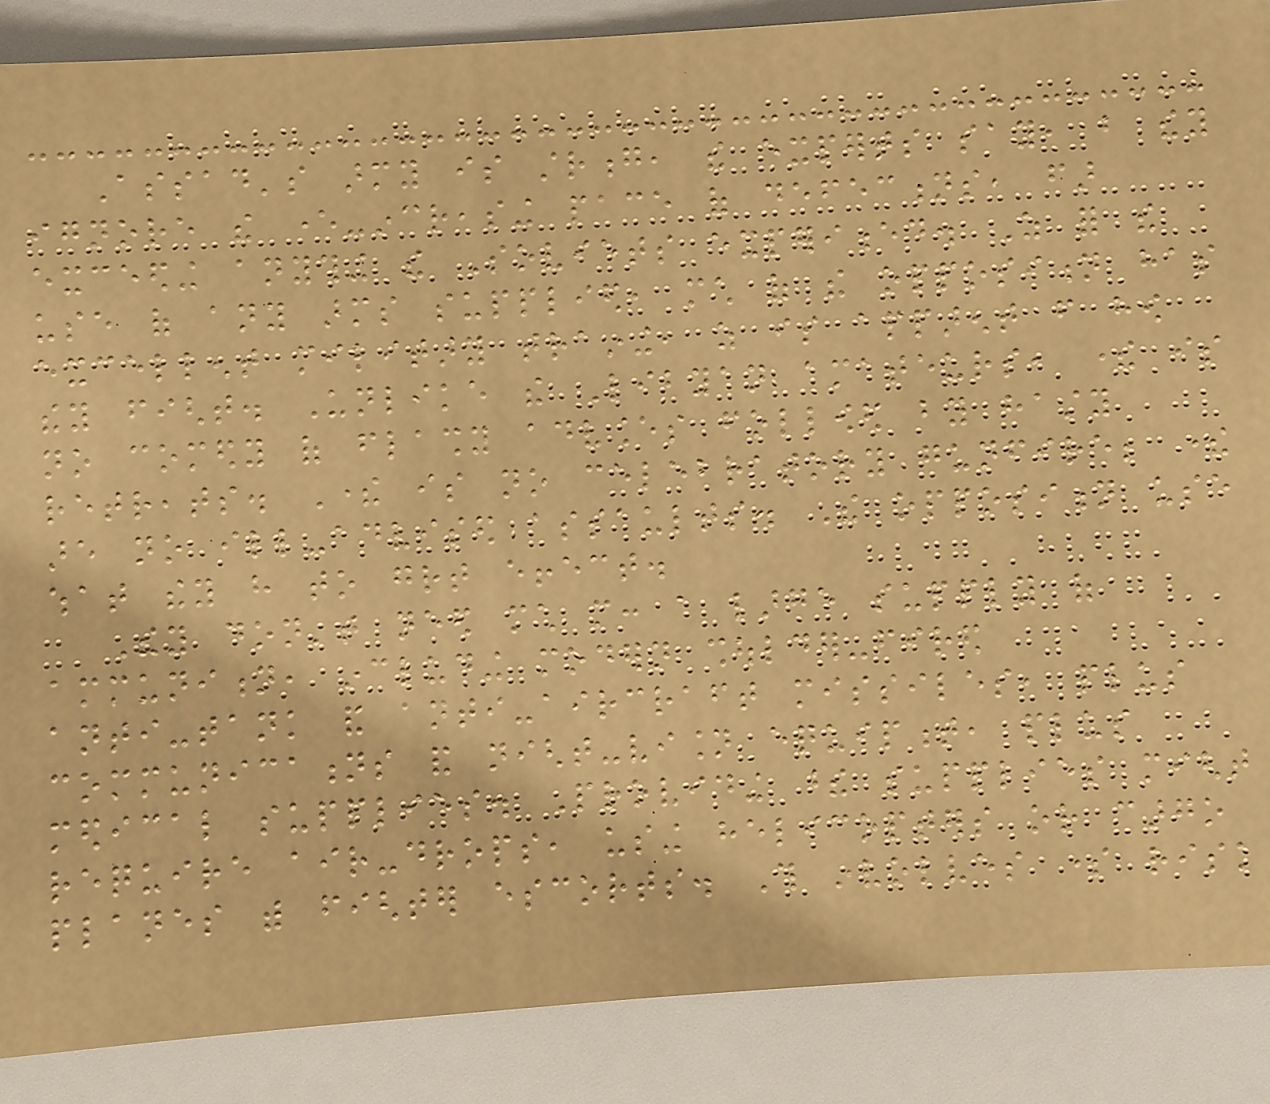Assad's army is strong, the experts say, but they
ignore the ever-increasing pace of defections, far
exceeding anything the Soviets experienced. As for the
use of any arms supplied, much of the opposition has
excellent military training, as is apparent from how
they fight. Unlike the Libyan amateurs, there is
no comedy of flashy advances followed by hasty
retreats. There is no celebratory gunfire; there
are no ill-advised assaults. The opposition use
what they have to great effect.
They don't need much more: a large supply of
ammunition, including modern shoulder-fired
anti-tank and anti-aircraft missiles, plus
communications and night-vision equipment, plus
medical supplies. Providing these supplies might
require air-drops, using helicopters or cargo
planes with fighter escorts. This involves some risk
